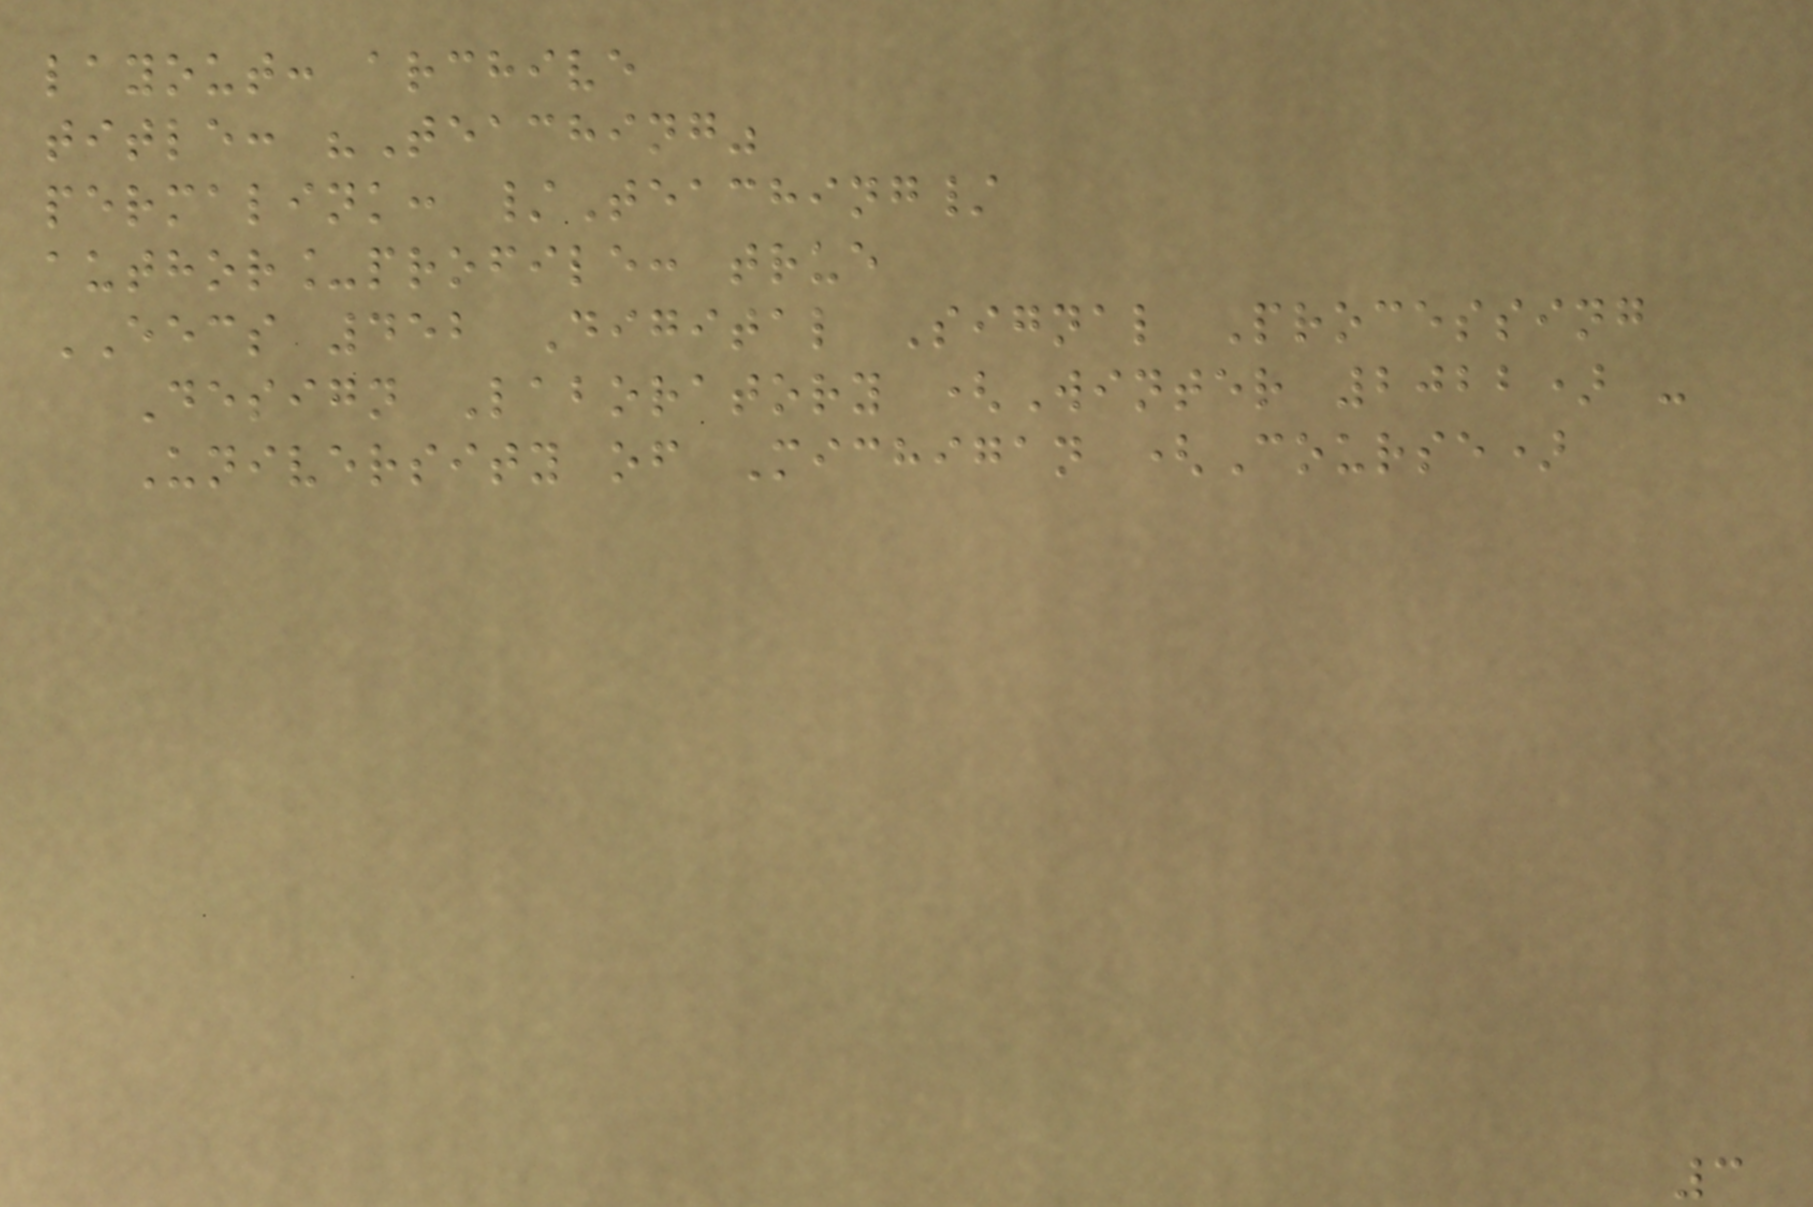layout: archive
title: "Teaching"
permalink: /Teaching/
author_profile: true
EECS 452 Digital Signal Processing
Design Laboratory (Winter 2022) -
University of Michigan (Course)
3
